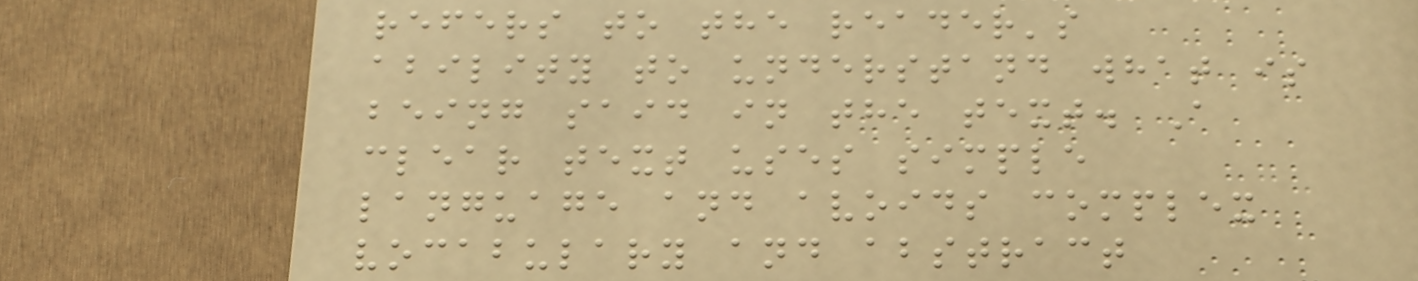refers to the reader's
ability to understand what is
being said in the text. A
clear text uses simple
language and avoids complex
vocabulary and abstract
